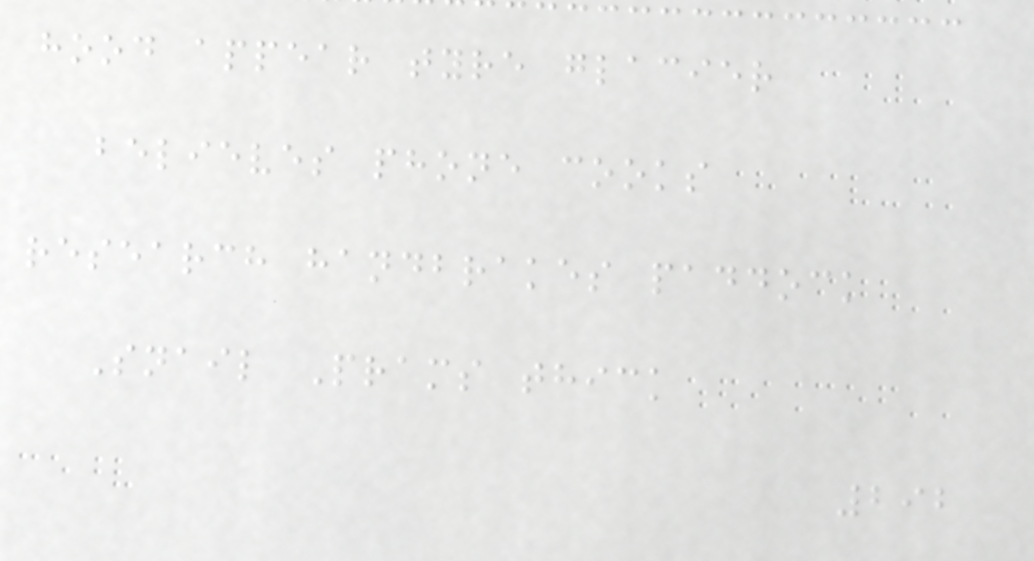hood appear tyre glacier
believes phone cooks
research handbrakes paddock
Snail Prams thick
292
